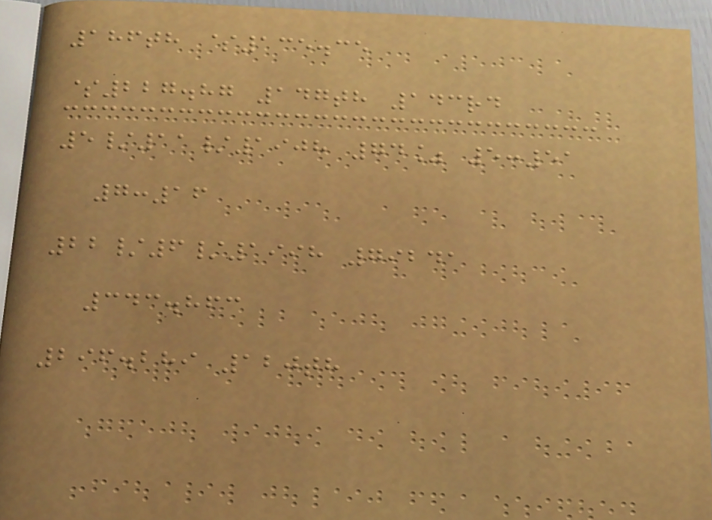186th $135.35
$227.87 147th 143rd
5/11/1908 74% 5:51
7:16
22/6/1998 79241
343.863
296.289 120th
